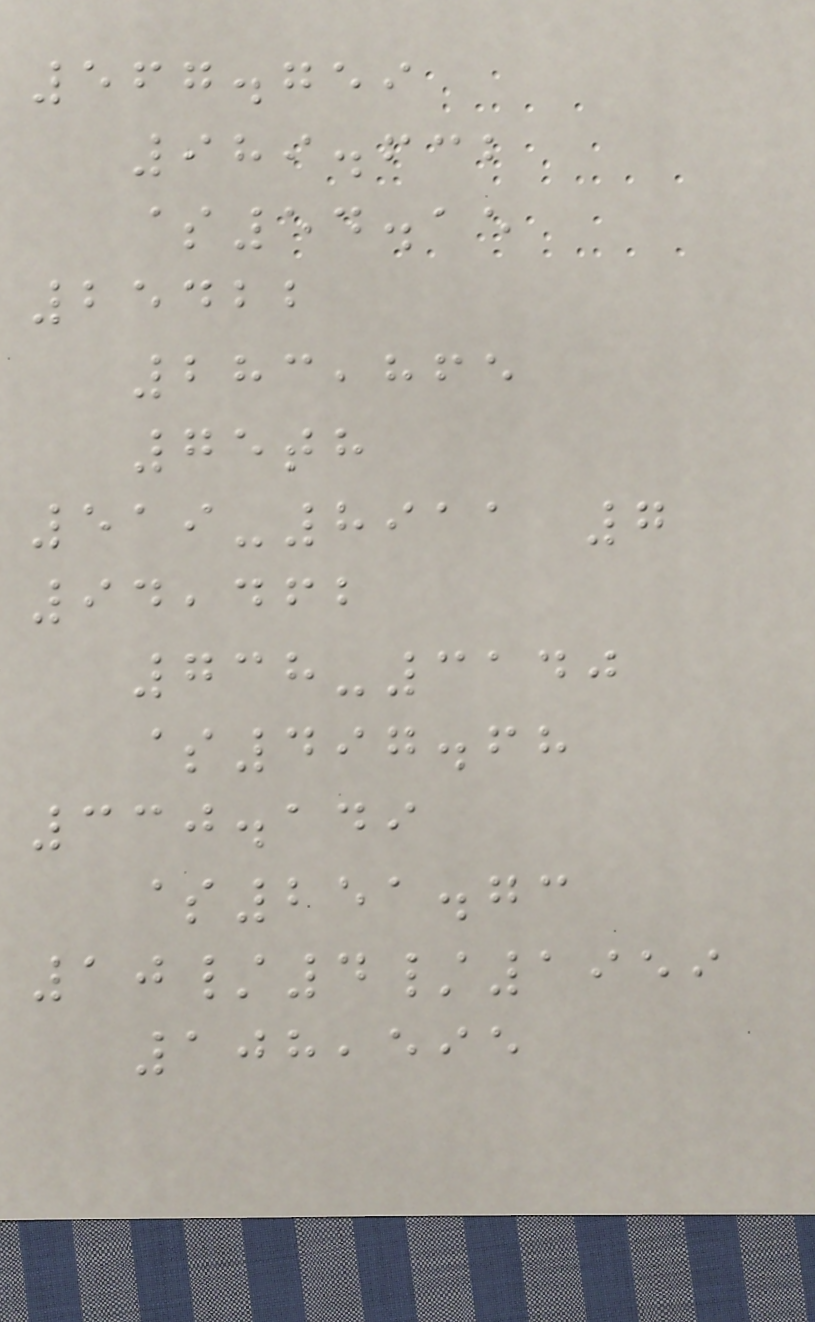567.759
989.632
$54.15
25422
283,865
75th
519-8911 7
94,462
738-3140
$497.68
330.149
$251.73
10/4/1959
108,595
